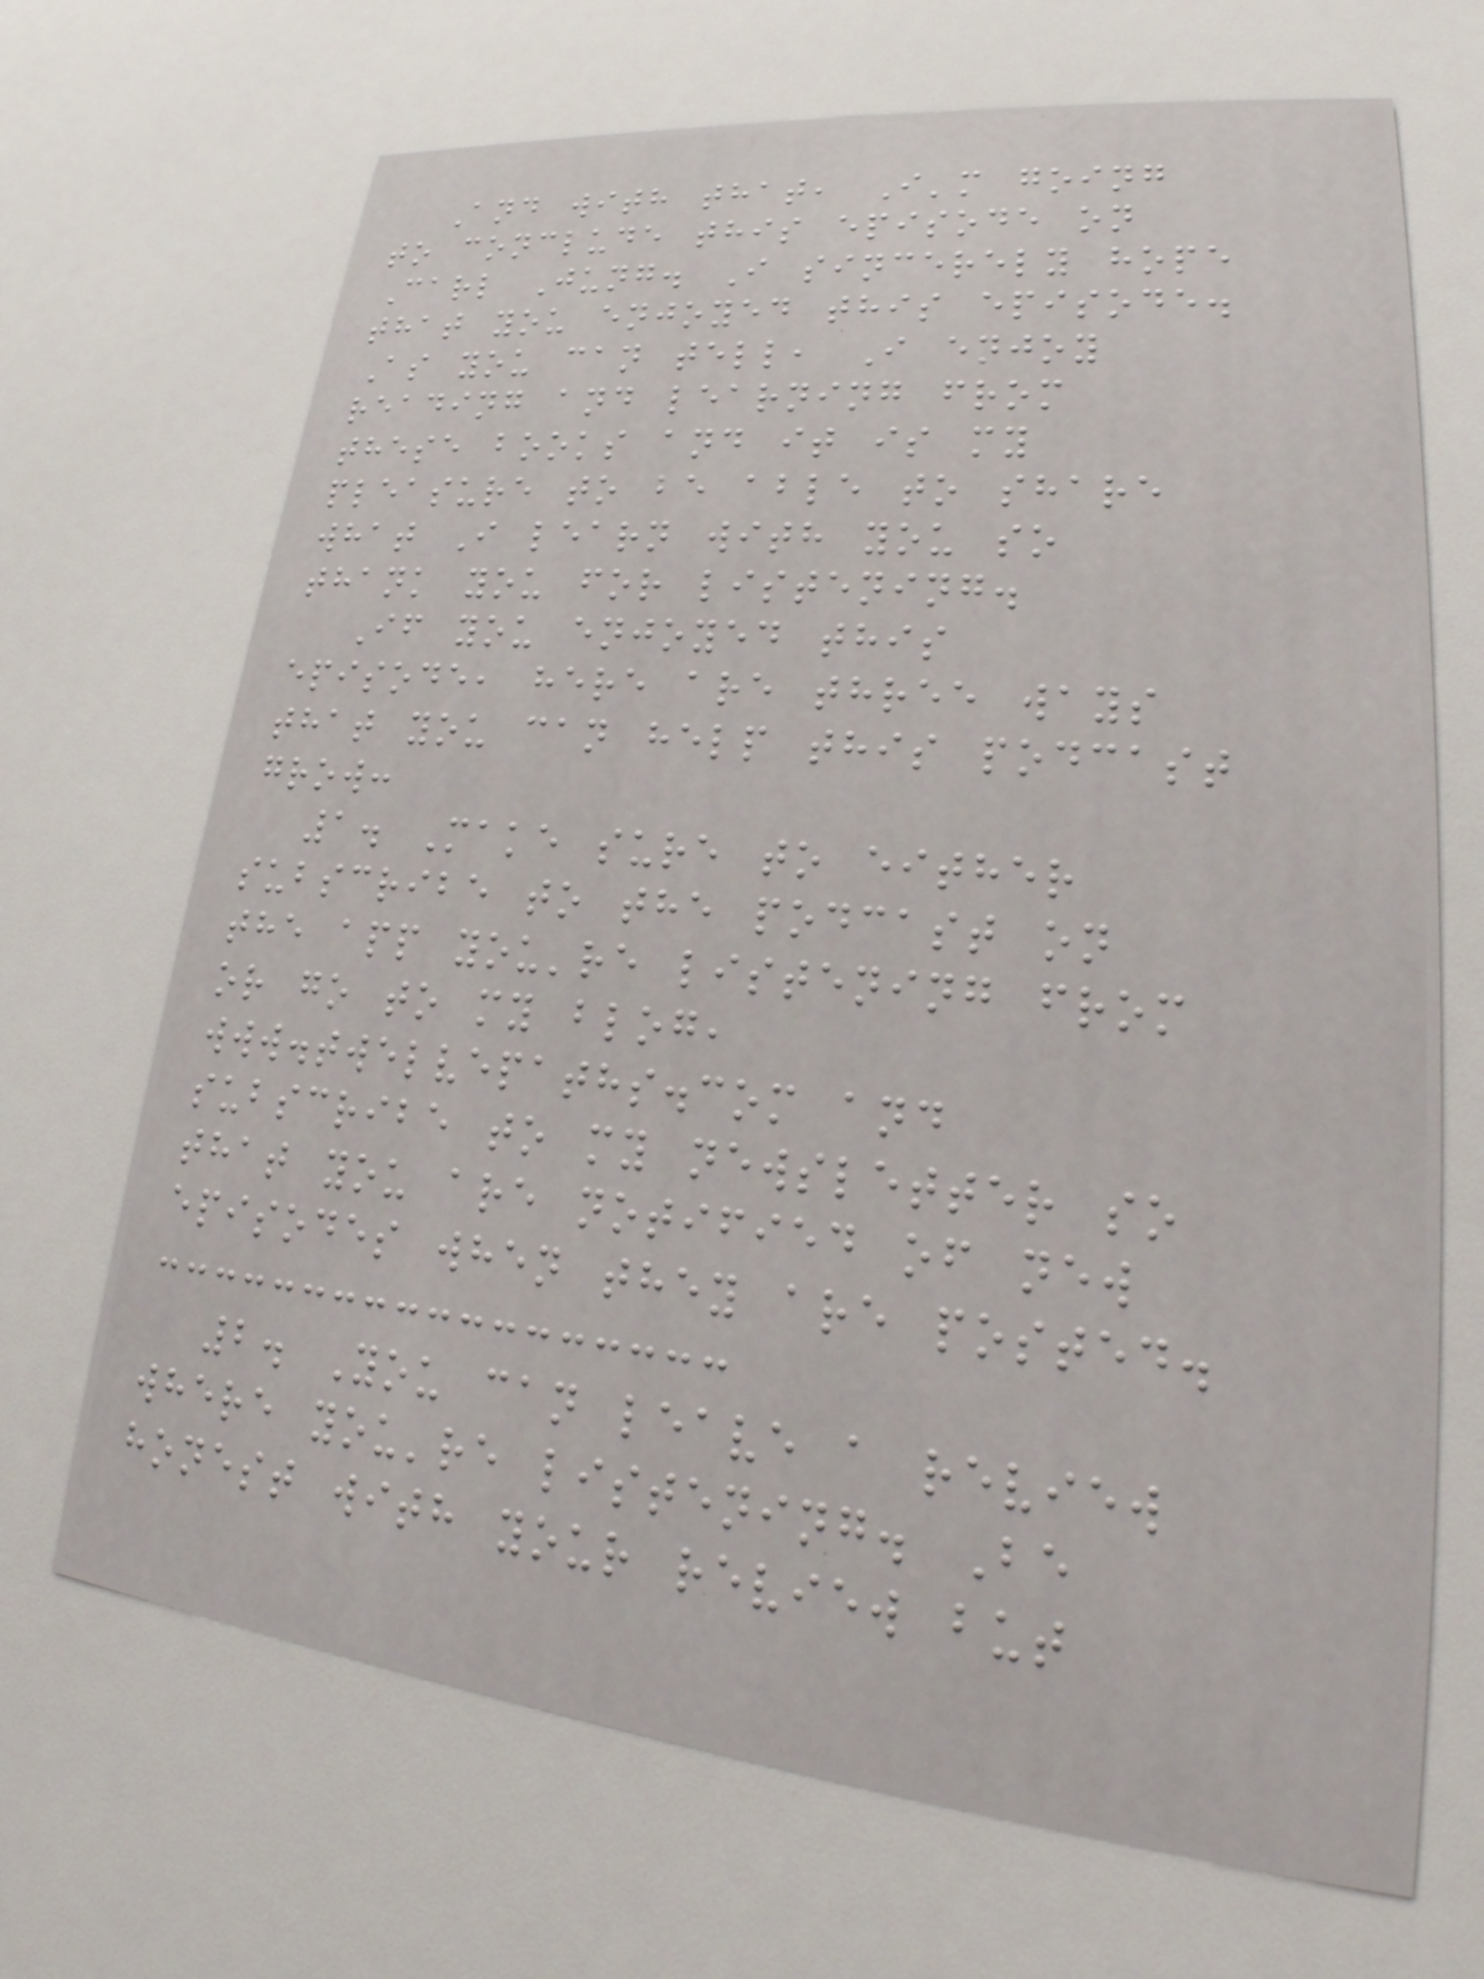And with that, I'm going
to conclude this episode on
Carl Jung. I sincerely hope
that you enjoyed this episode.
As you can tell, I enjoy
reading and learning from
these books and it is my
pleasure to be able to share
what I learn with you so
thank you for listening.
If you enjoyed this
episode, here are three ways
that you can help this podcast
grow:
1. Make sure to either
subscribe to the podcast on
the app you're listening from
or go to my blog,
www.twelvepaths.com and
subscribe to my newsletter so
that you are notified of new
episodes when they are posted.
2. You can leave a review
where you're listening. Be
honest with your review but
